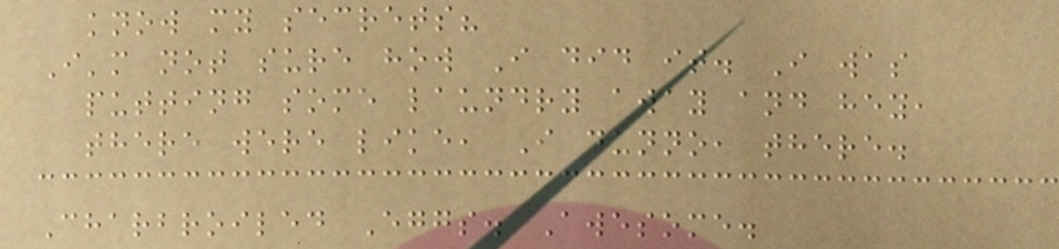know my secrets?
I'm not sure how I did it. I was
putting some laundry away and hey,
there were like, I dunno, there.
Charbroiled Eggs. Awesome.
